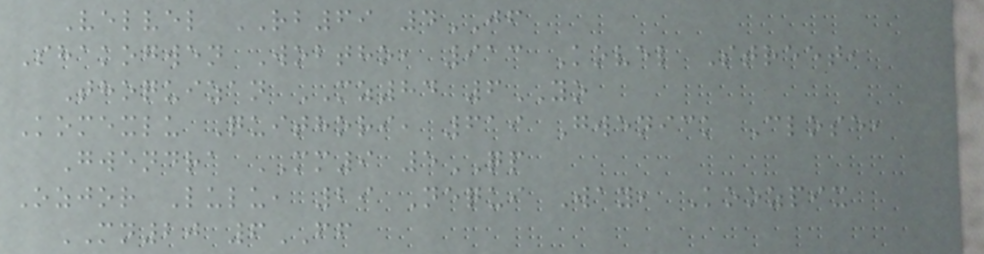Velvel RB69 4JF
Shakogwen Wobtho, 913 Kovel Street,
Thoquizan MZ84 6YO
Komexlu Quithori, 619 Gwenick Close,
Gwendra MM9 5QP
Ozjor Lulu, 29 Nequi Way, Koozpix
MN20 6FF
